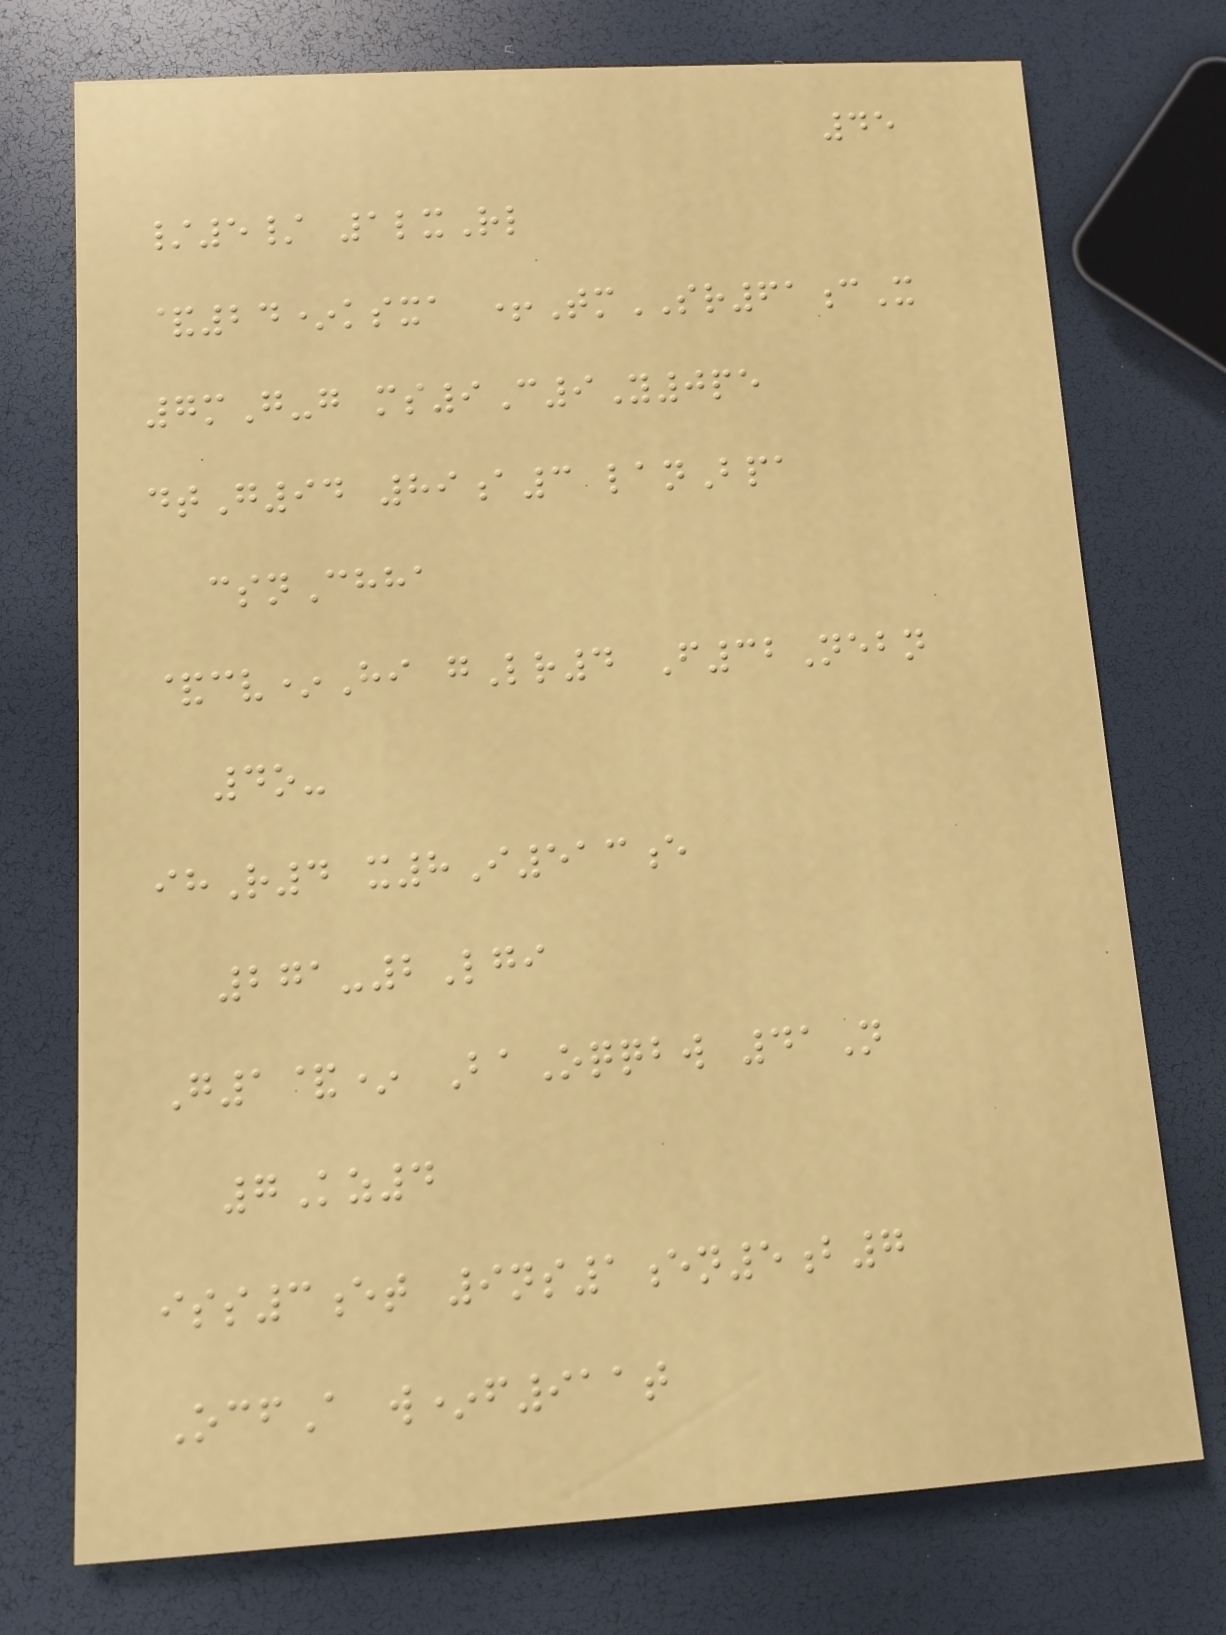45
/5/ 1lxRl
&24*ksxa +TmSR61cX
7mG-g ms9C9Y0pe
dtG94 89a3 lanBpa
csnChha
&cv*Hi gLr4 F32Nebn
4o-
ihR4 x8I513e
271-2Lgi
G1&* BaOqqbw 41N
7Kz4
iss3et 9ns1en5b7
OcfA w*f911t
